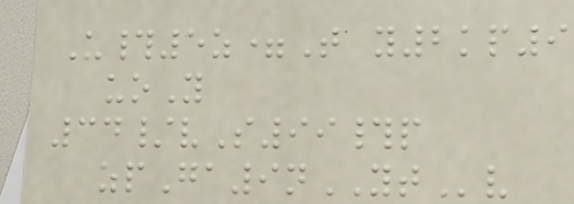U#5z=T y2kp9
uoY
34/vS99#p
zpGa9nYTv
